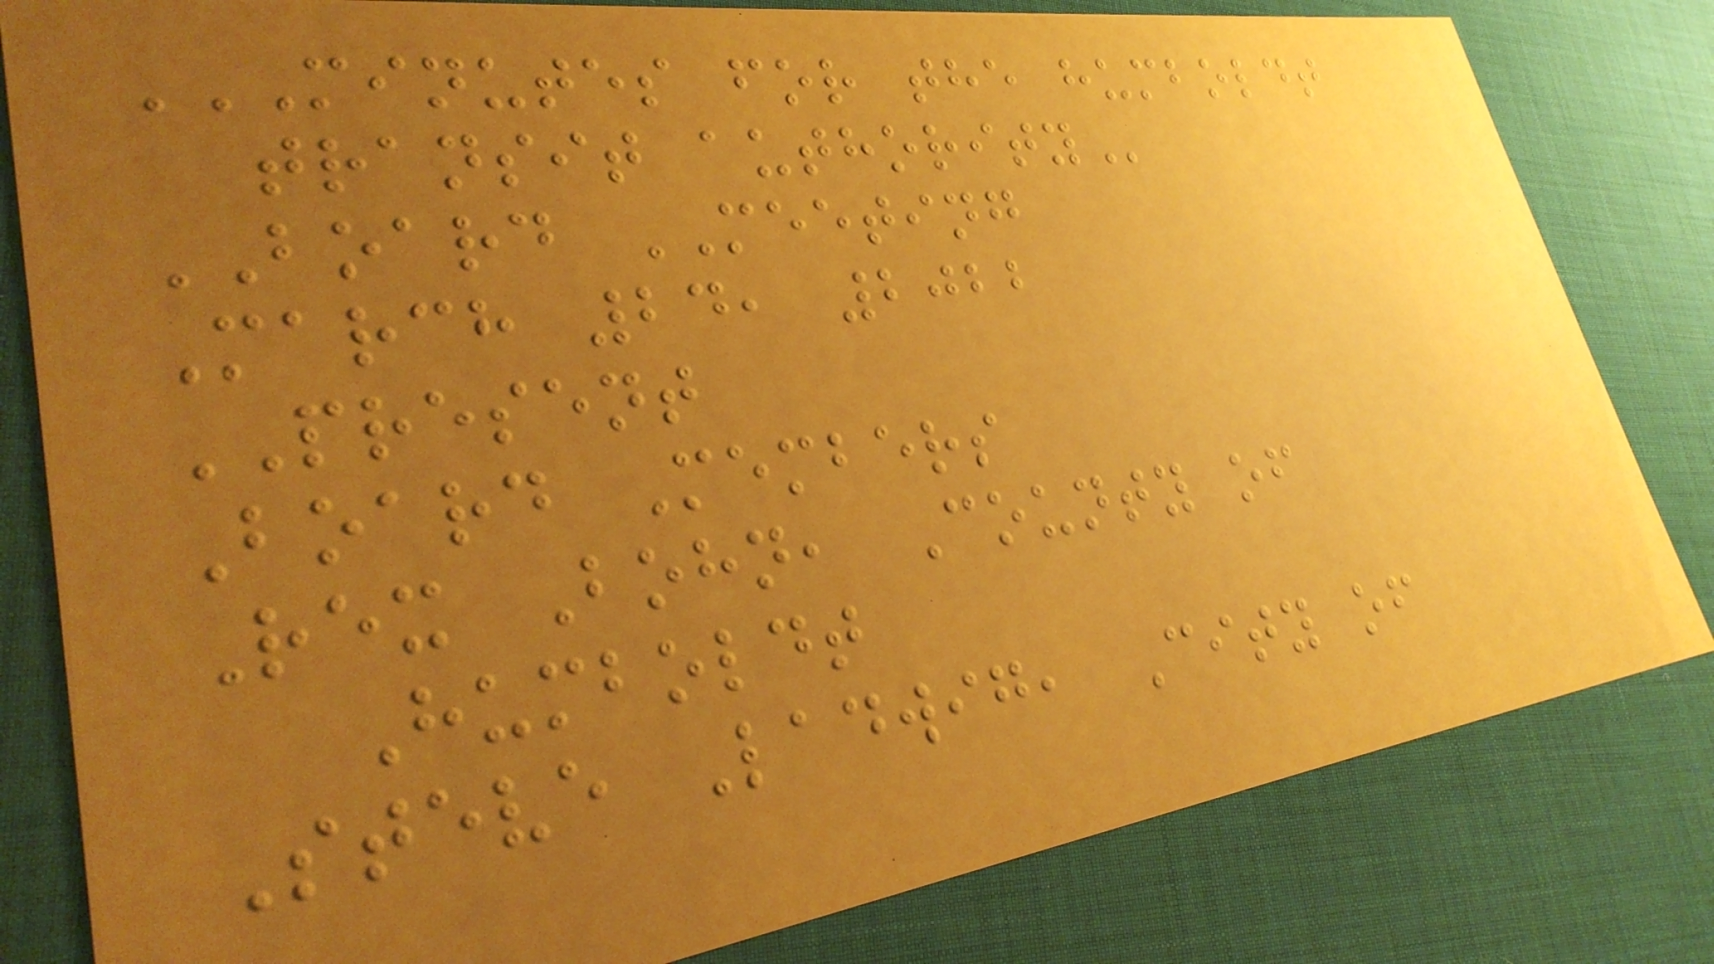MINUTES FOR THE HUMBOLDT
TRANSIT AUTHORITY
BOARD MEETING
March 24, 2022
PRESENT
Board Members
Rex Bohn, County of
Humboldt
Steve Ladwig, City of
